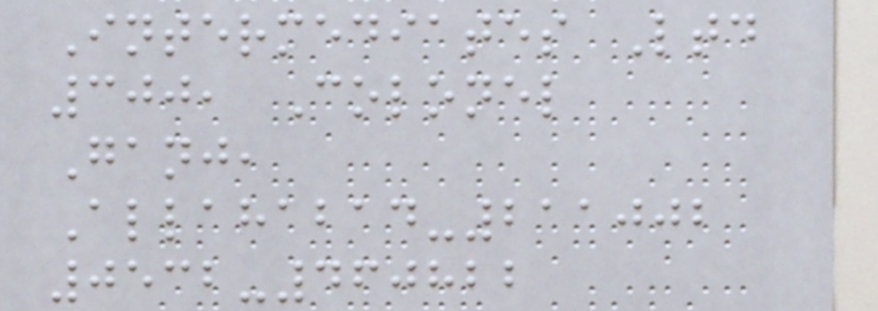Intermediates Ltd
300, Colonel
Ganj,
Allahabad-211002
0532-460822
